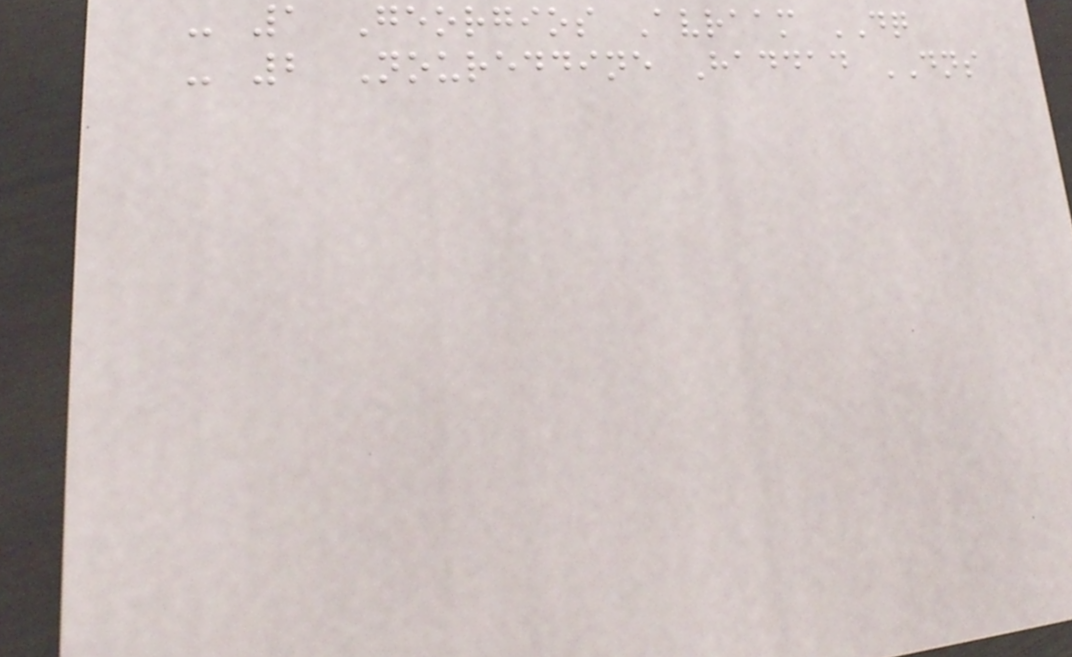- 1 Georgios Avraam DQ
- 2 Noureddine Haddad DNS
